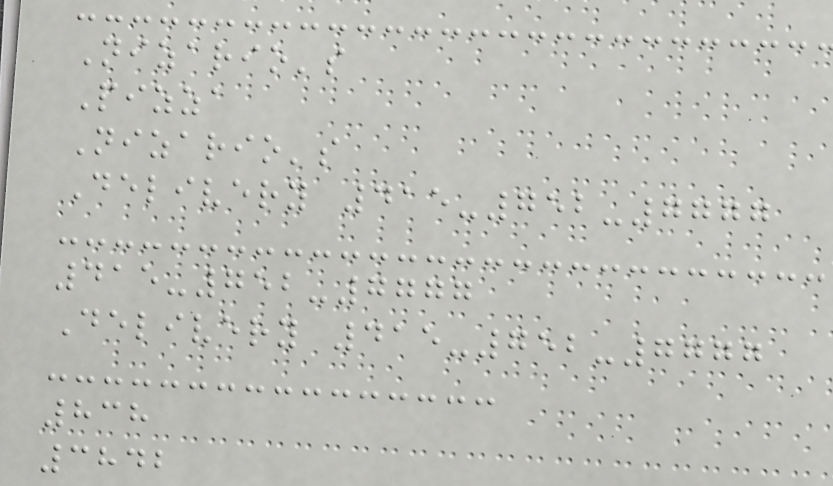Nizario's
Pizza
Nizario's
Delivery 415-752-7777
415-752-7777
Delivery 415-752-7777
838
3842
